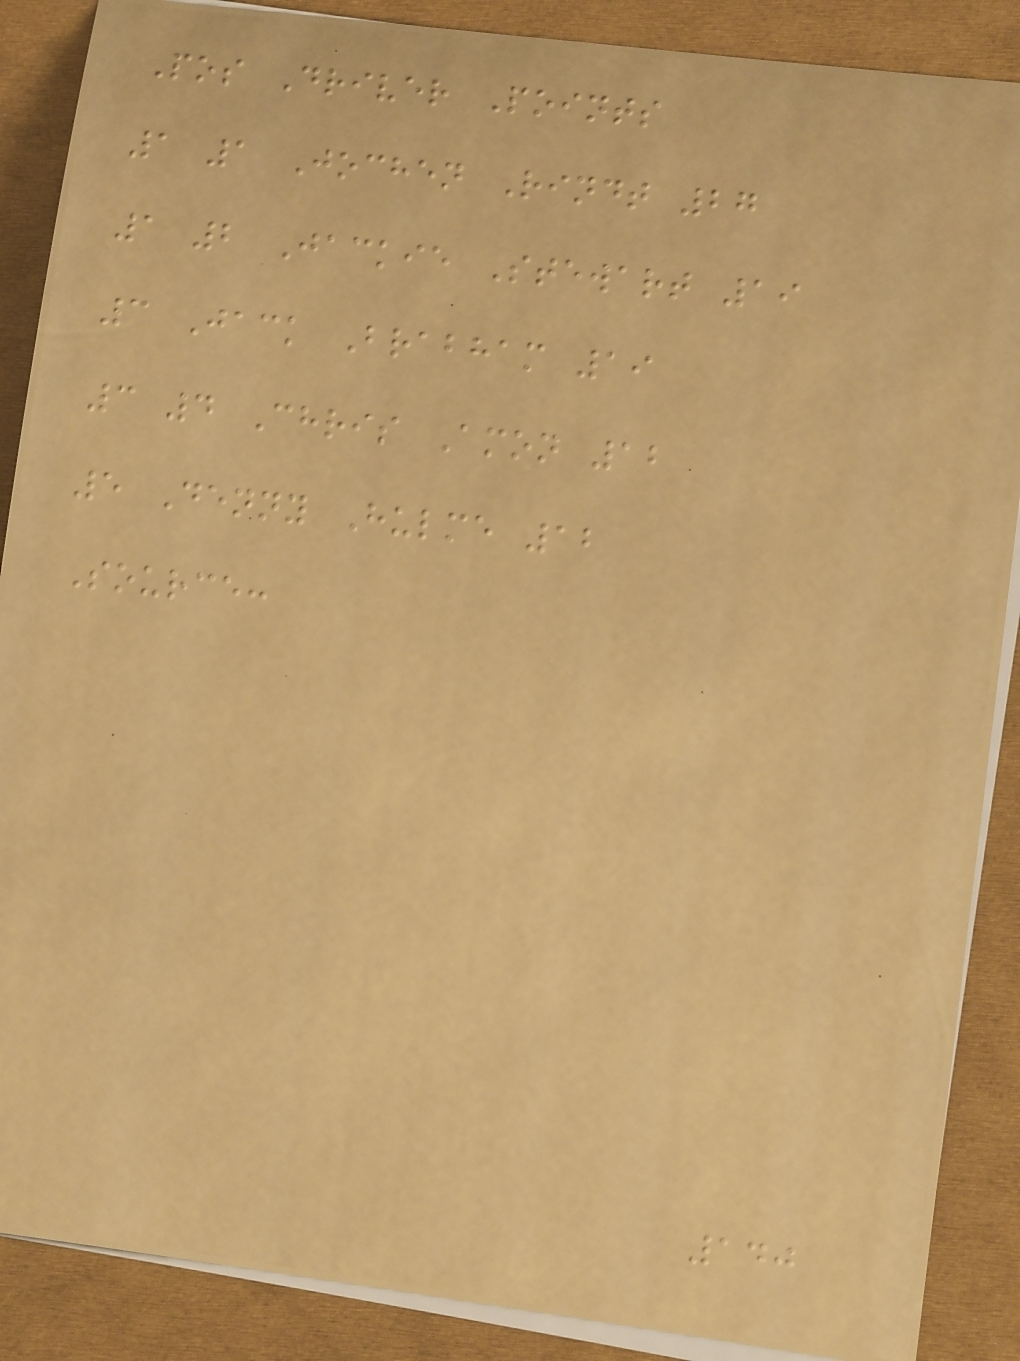Pos Driver Points
1 1 Jochen Rindt 27
1 2 Jackie Stewart 19
3 Jack Brabham 19
3 4 Chris Amon 12
5 Denny Hulme 12
Source:
140
